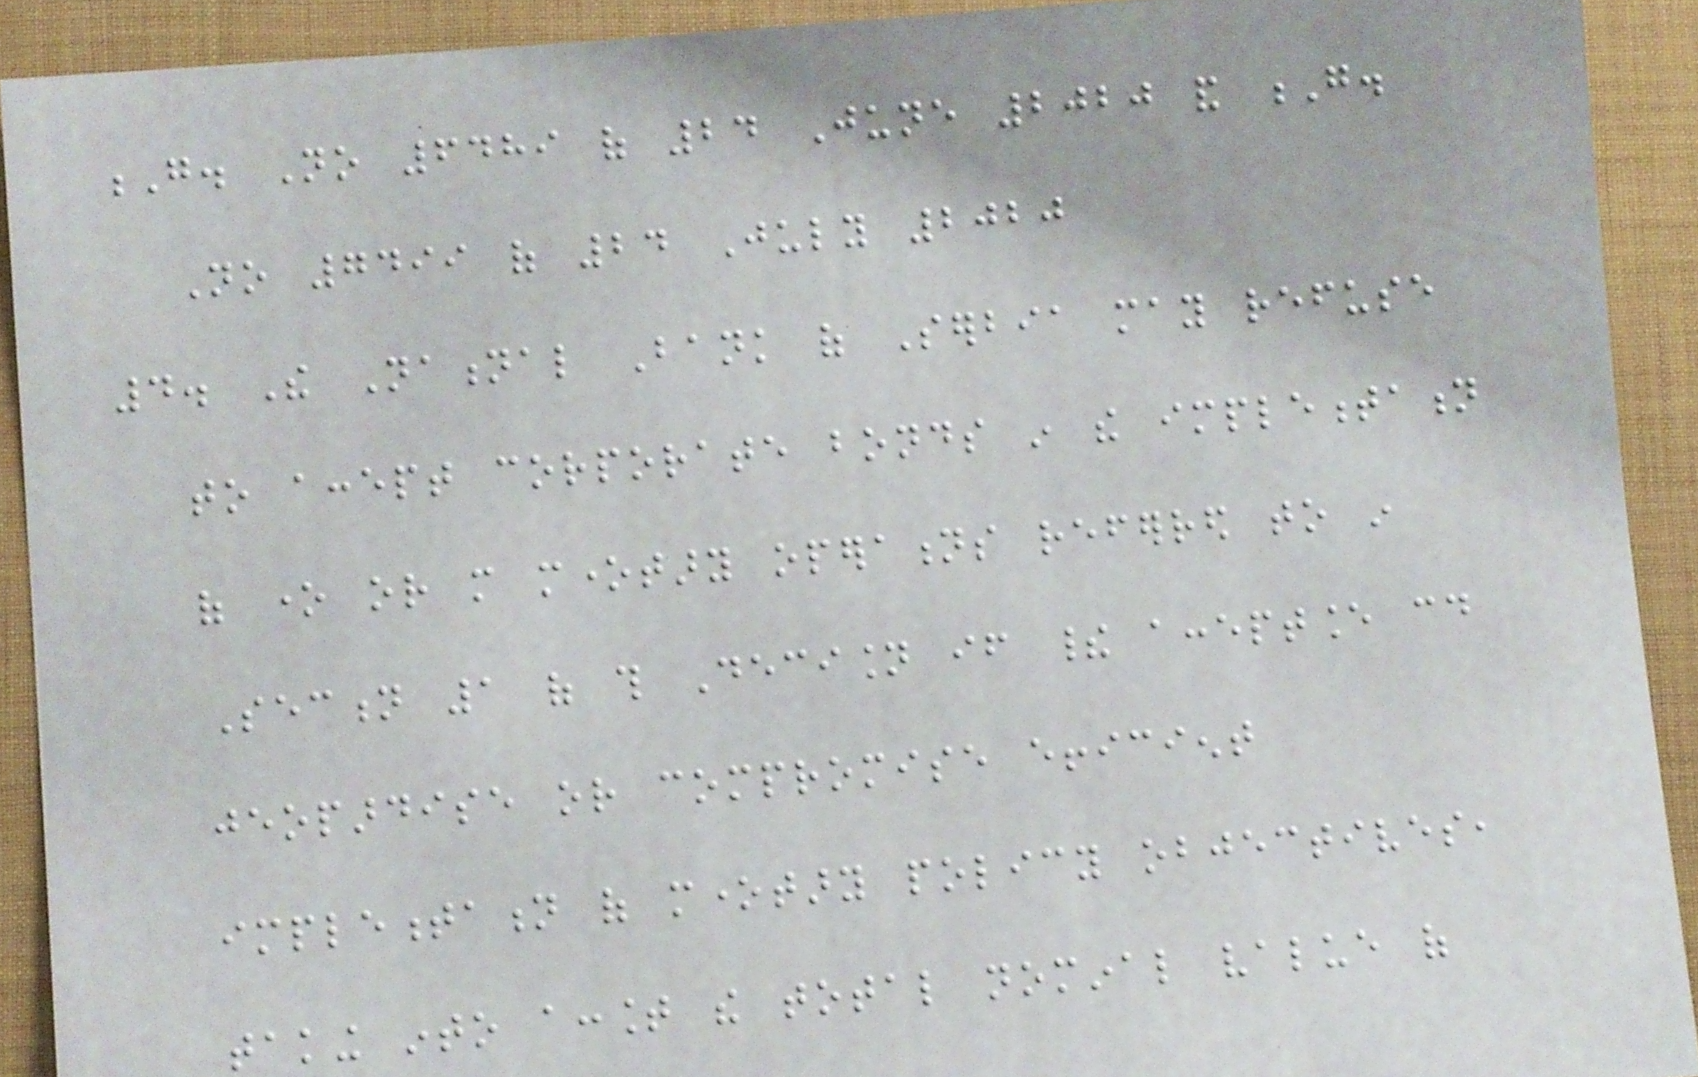G. No 6489 of 24 June 2020 and G.
No 7499 of 24 July 2020
4. The National Bank of Serbia may refuse
to accept corporate bonds in the implementation
of one or more monetary operations referred to in
Section 1 of this Decision if their acceptance could
jeopardise or compromise efficient
implementation of monetary policy objectives,
taking into account the total nominal value of
